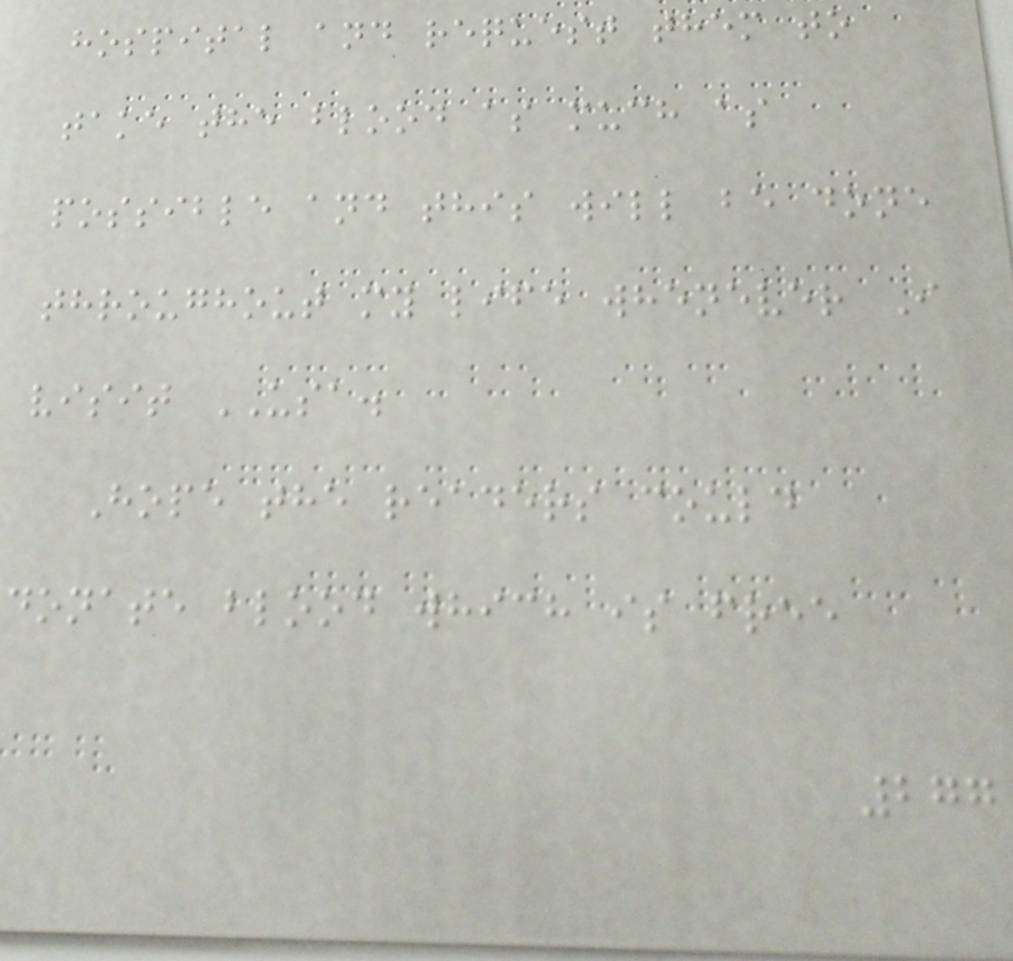hospital and request them to
take the blood as much as
possible and this will be done
throughout my life whenever I
visit USA.
Hope the readers could
donate blood which is free
277
